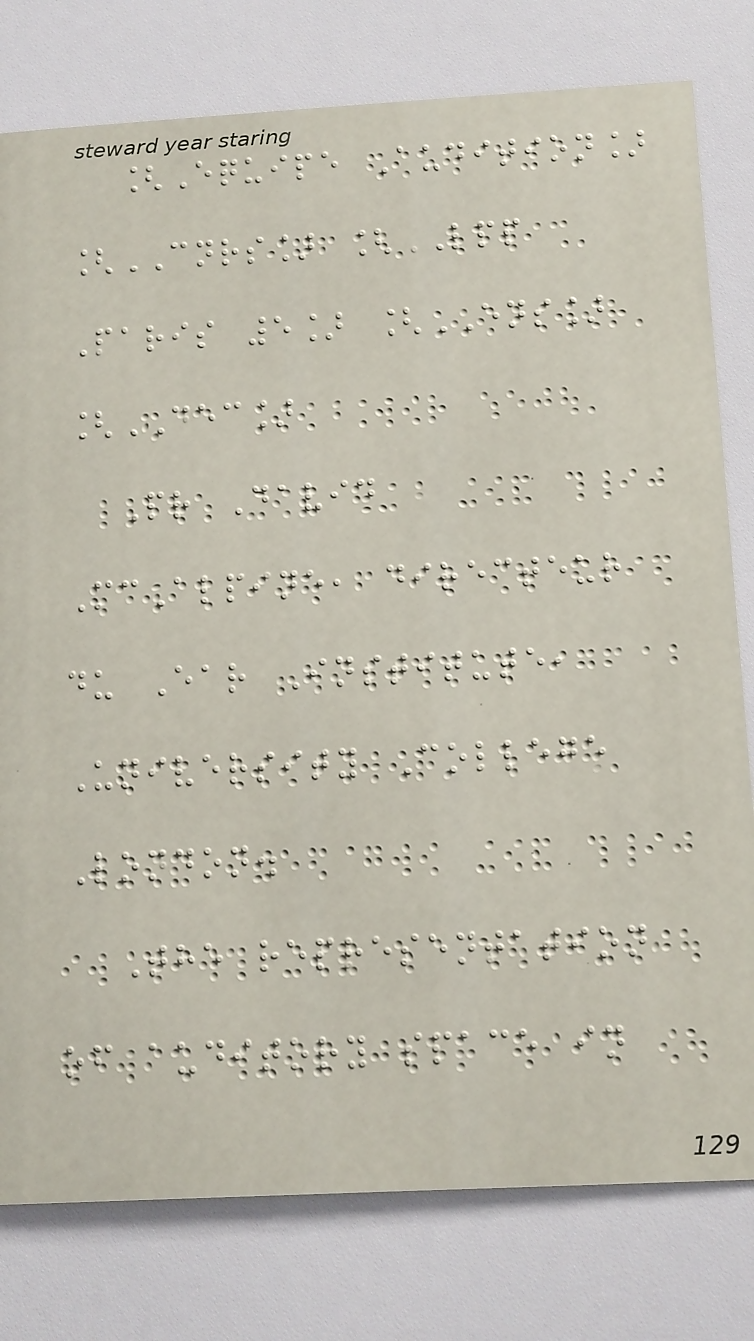[Equipe Audition]
[CNRS] [LPP
Paris 5] [ENS]
[DEC]
Pr David
McAlpine, directeur
du Ear Institute,
University College
London.
The representation
of auditory space in
